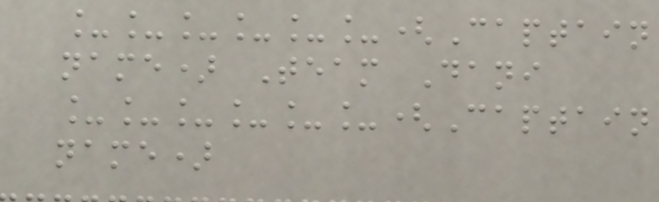______(Captain
name) Team Dani
______(Captain
name)
